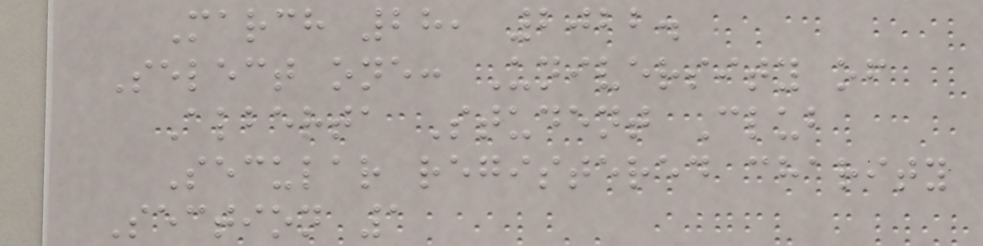March 28, 2022.
Select one: University of
Alberta Student Club
Secular registered charity
Section 1
